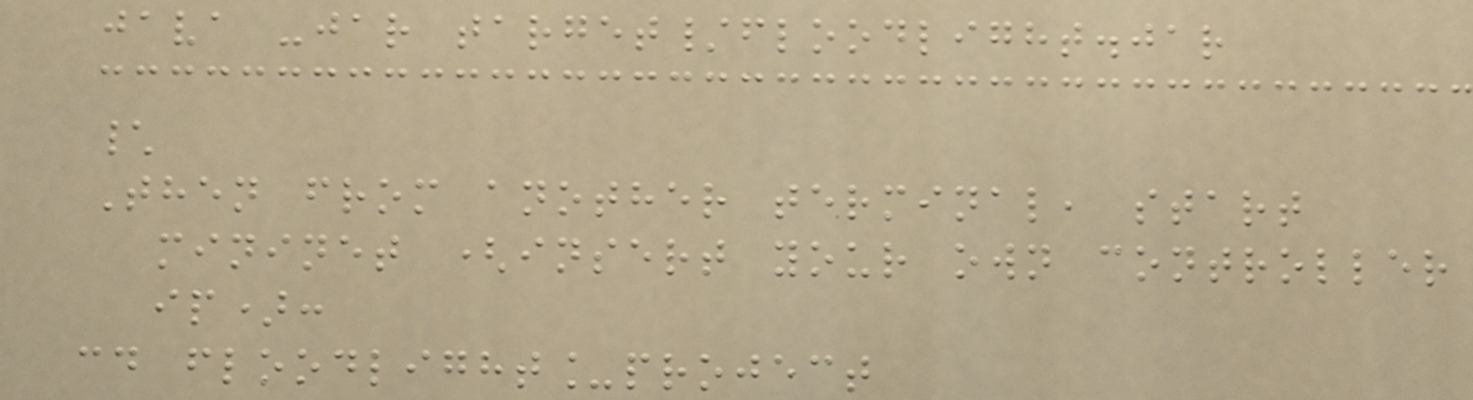java -jar target/floodlight.jar
\
Then from another terminal, start
mininet (insert your own controller
ip):
cd floodlight_project
